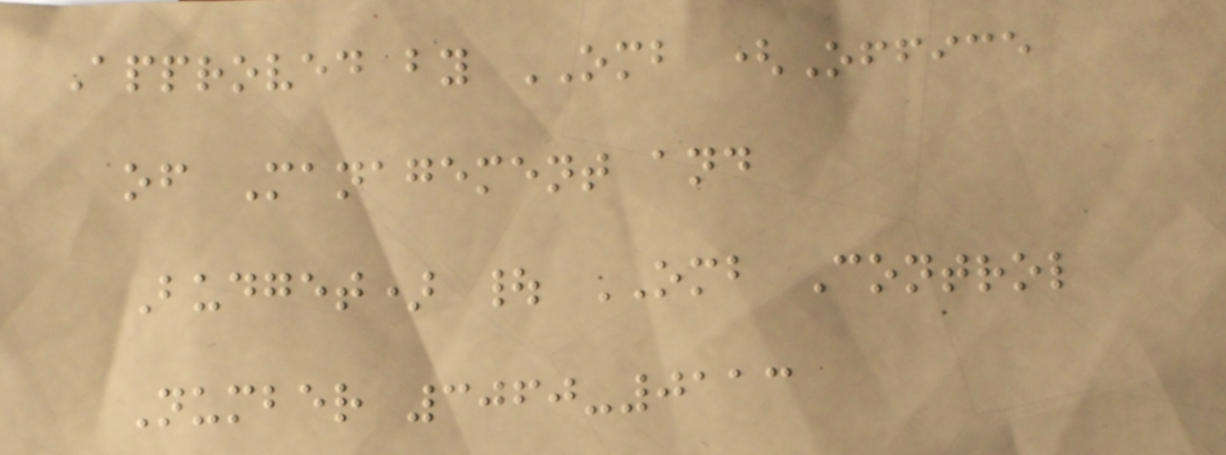Approved by OMB (Office
of Management and
Budget) | OMB Control
Number 3060-0113
